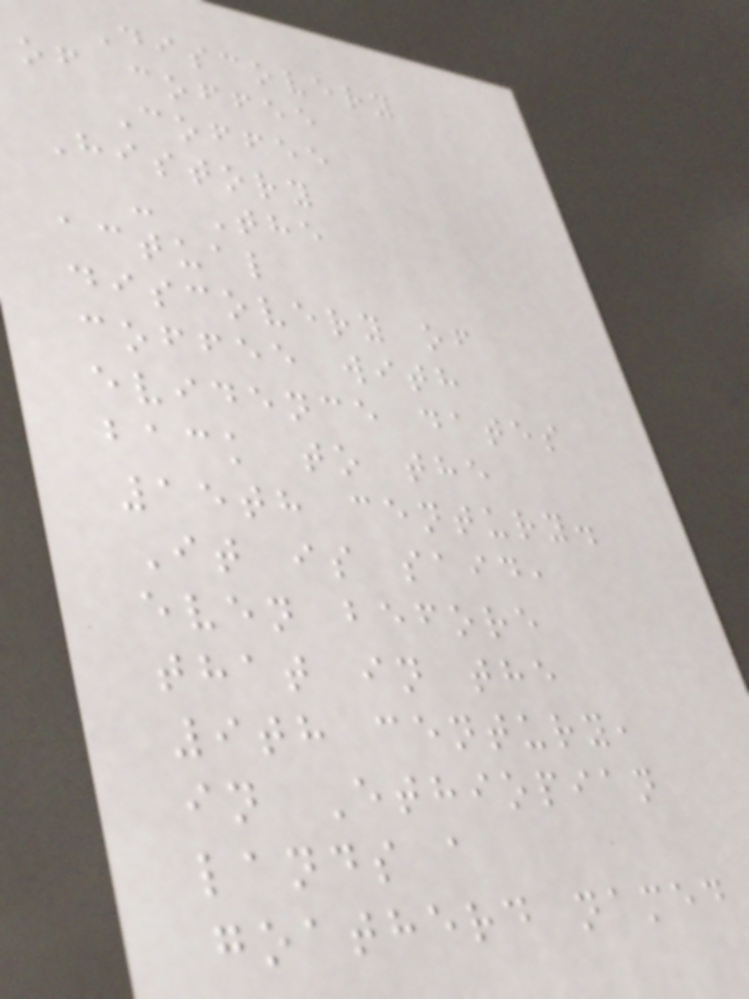Discovery
of coffee
Coffee
History
- The
actual
discovery of
coffee with
evidence dates
back to the
15th century.
It is said,
even before
that in the
9th century,
in Ethiopian
lands a
goatherd named
